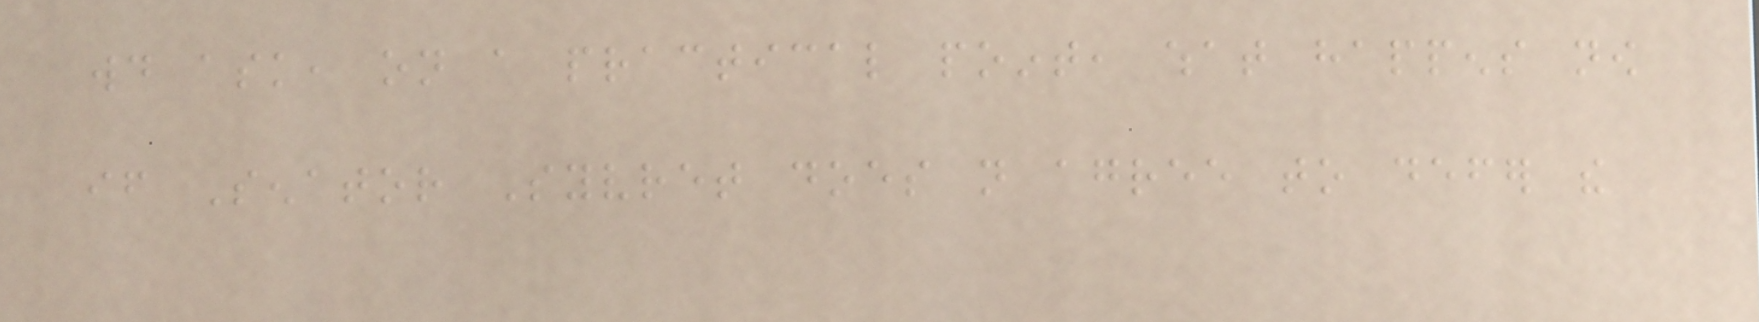would ask, on a practical point, what happens now
if Senator Syvret does not agree to defer the
